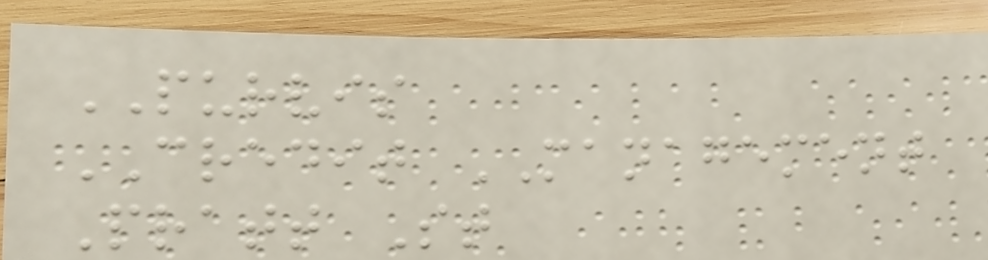PURVIS
CREDIT MANAGEMENT
Pratt St
